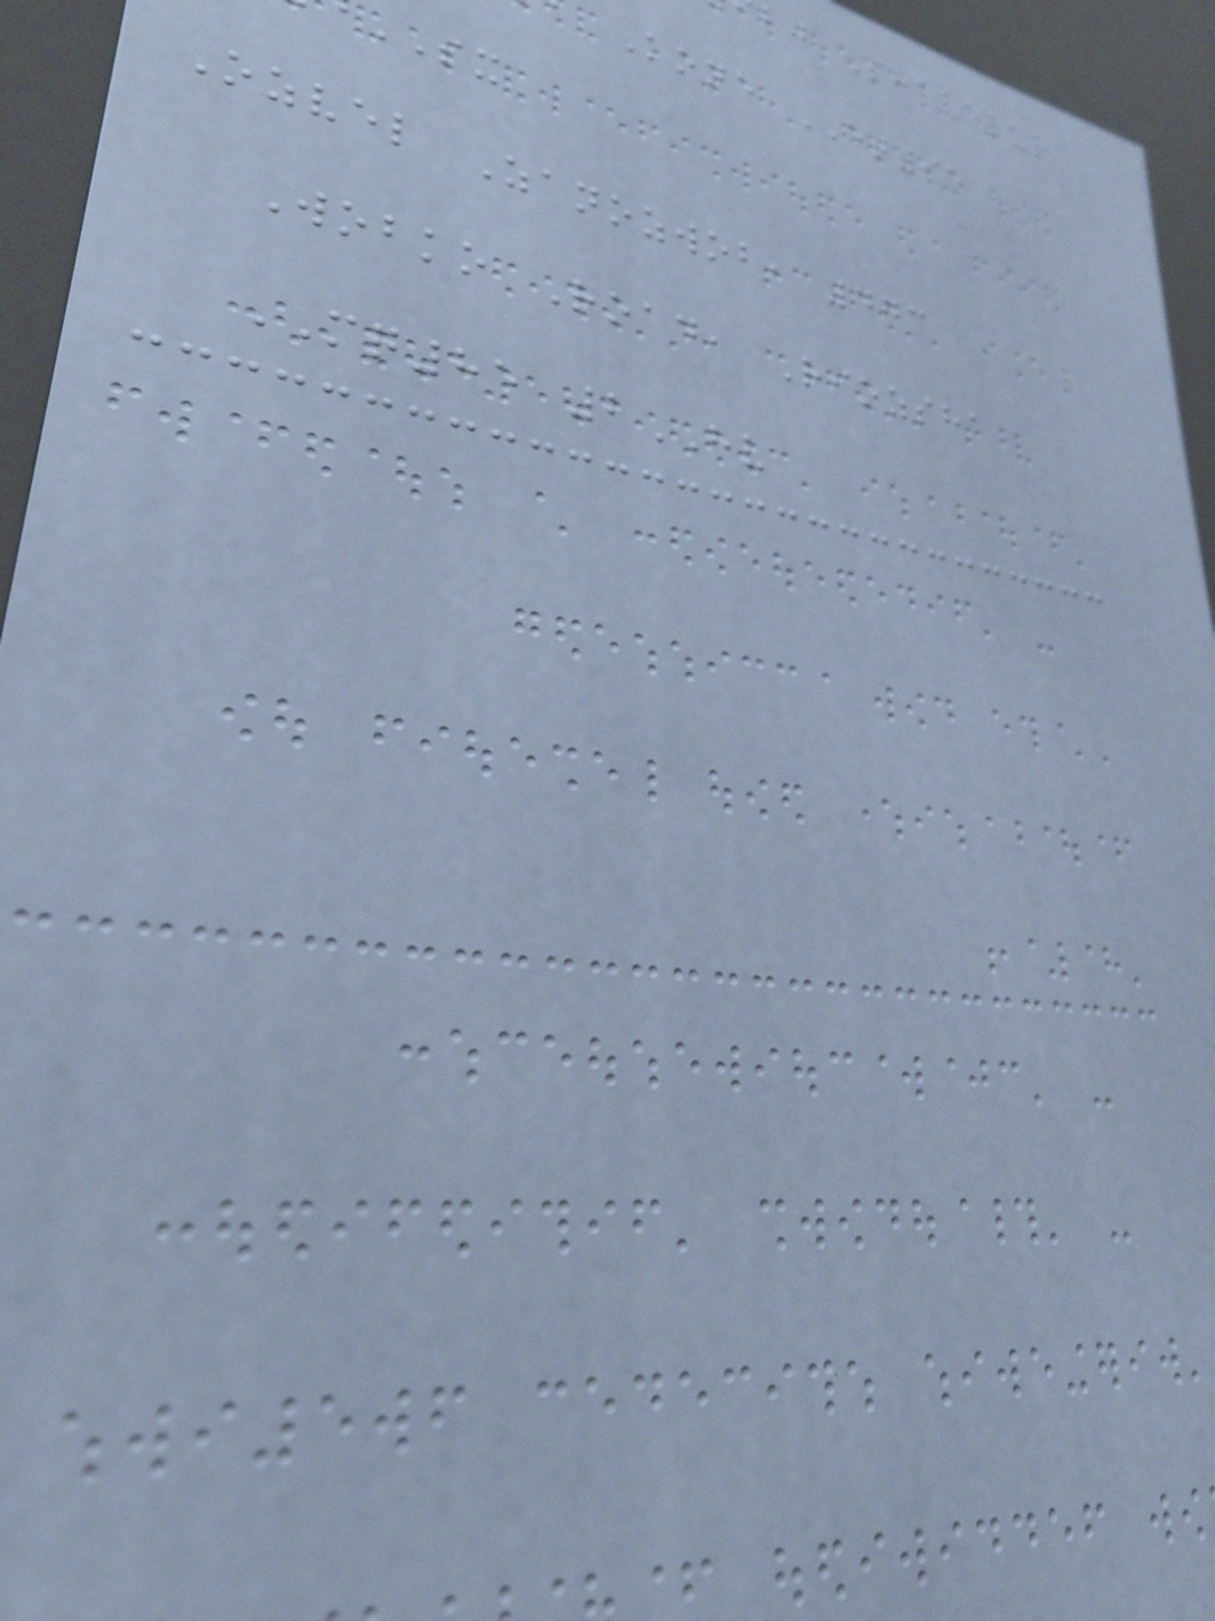bj Shavelur
Kone ET95
SX
Ozvel Zanozwob, 473
Wobko Road, Riozsha
MQ85 2HV
